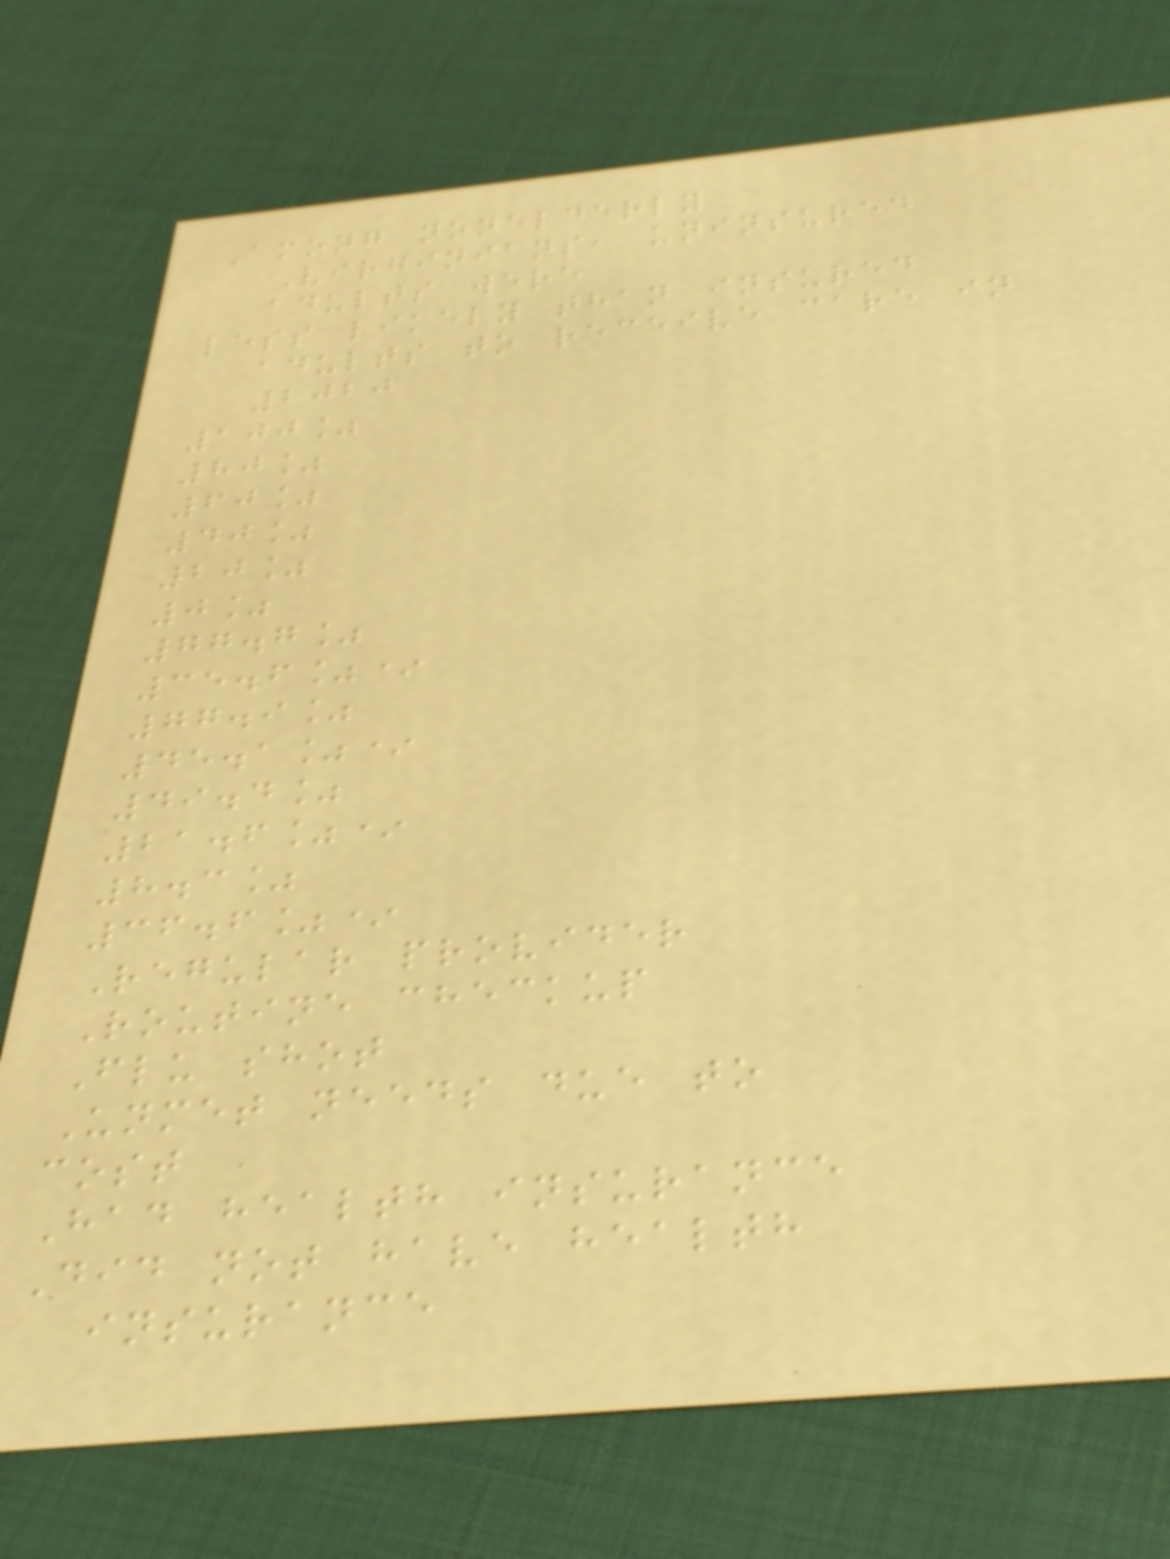Among nonelderly
Virginians, uninsured
adults were
less likely than insured
adults to receive care in
2020
100%
80%
60%
40%
20%
0%
77.7%
35.6%*
77.9%
45.1%*
49.4%
21.6%*
8.3%
36.6%*
Regular provider
Routine checkup
Flu shot
Unmet needs due to
cost
Had health insurance
Did not have health
insurance
